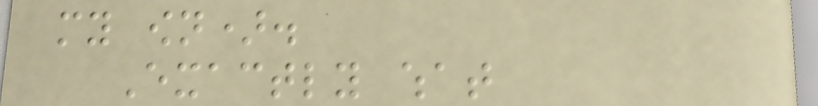my own).
Exactly what
